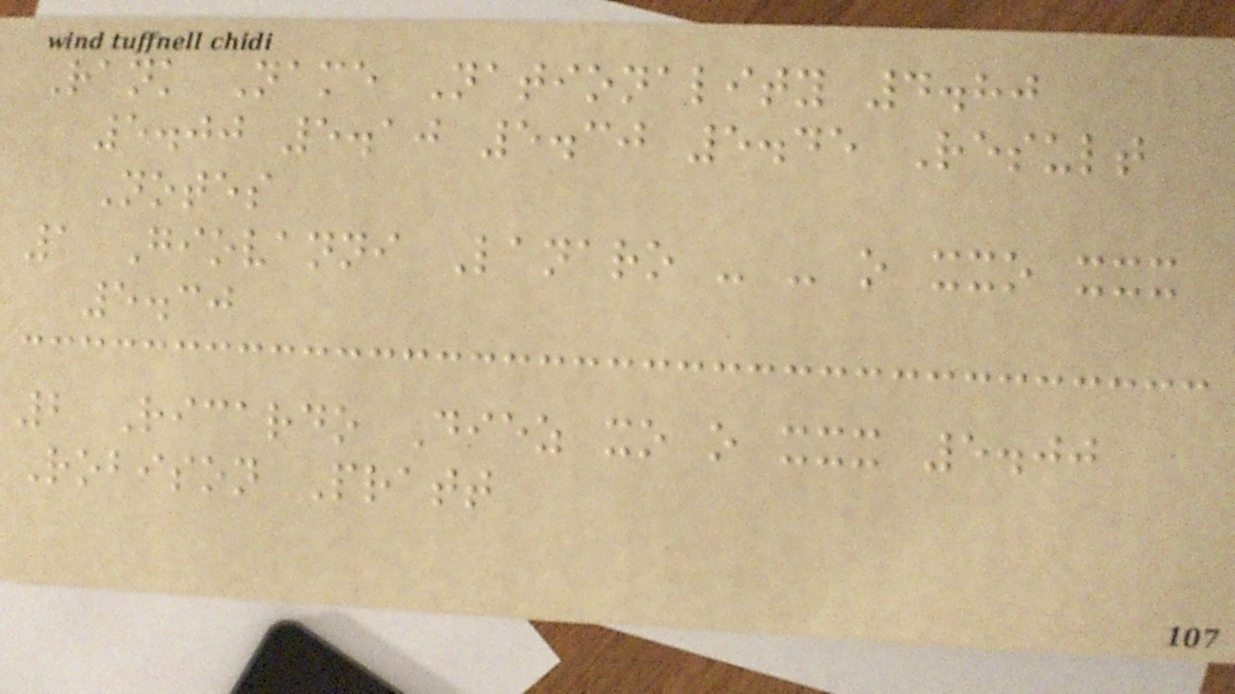Rank Name Nationality 4.80
5.00 5.10 5.30 5.45 Result
Notes
1 Giovanni Lanaro - - o xxo xxx
5.30
2 Ricardo Diez xo o xxx 5.00
Robison Pratt
